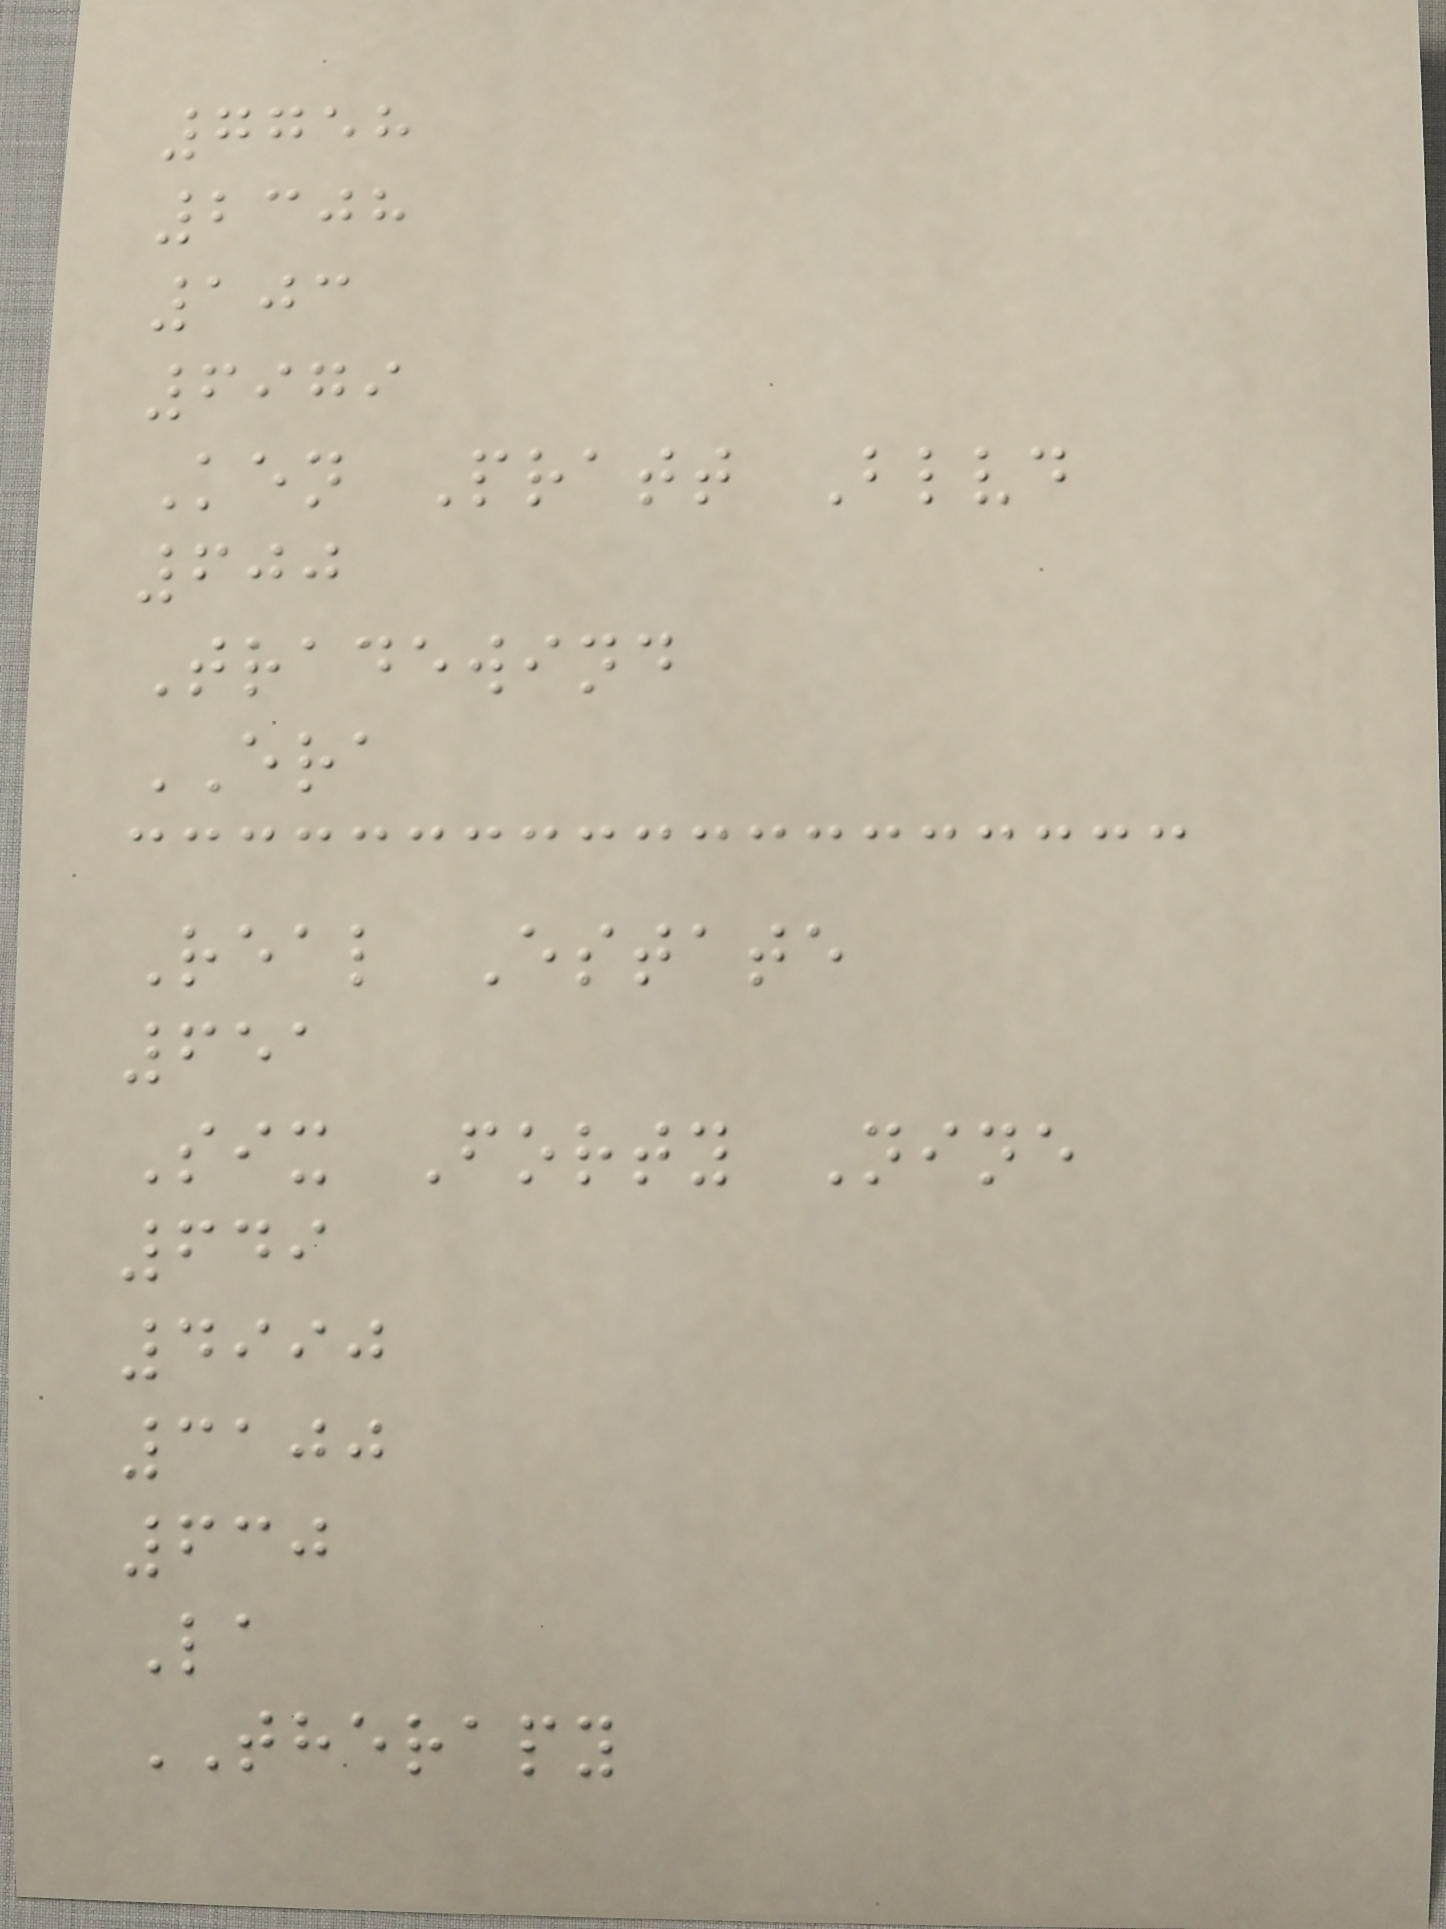7758
2308
103
6979
Ken Pratt Blvd
600
Tradewind
ERA
Real Estate
651
Six Forty Nine
649
4990
3100
630
La
THERAPY
